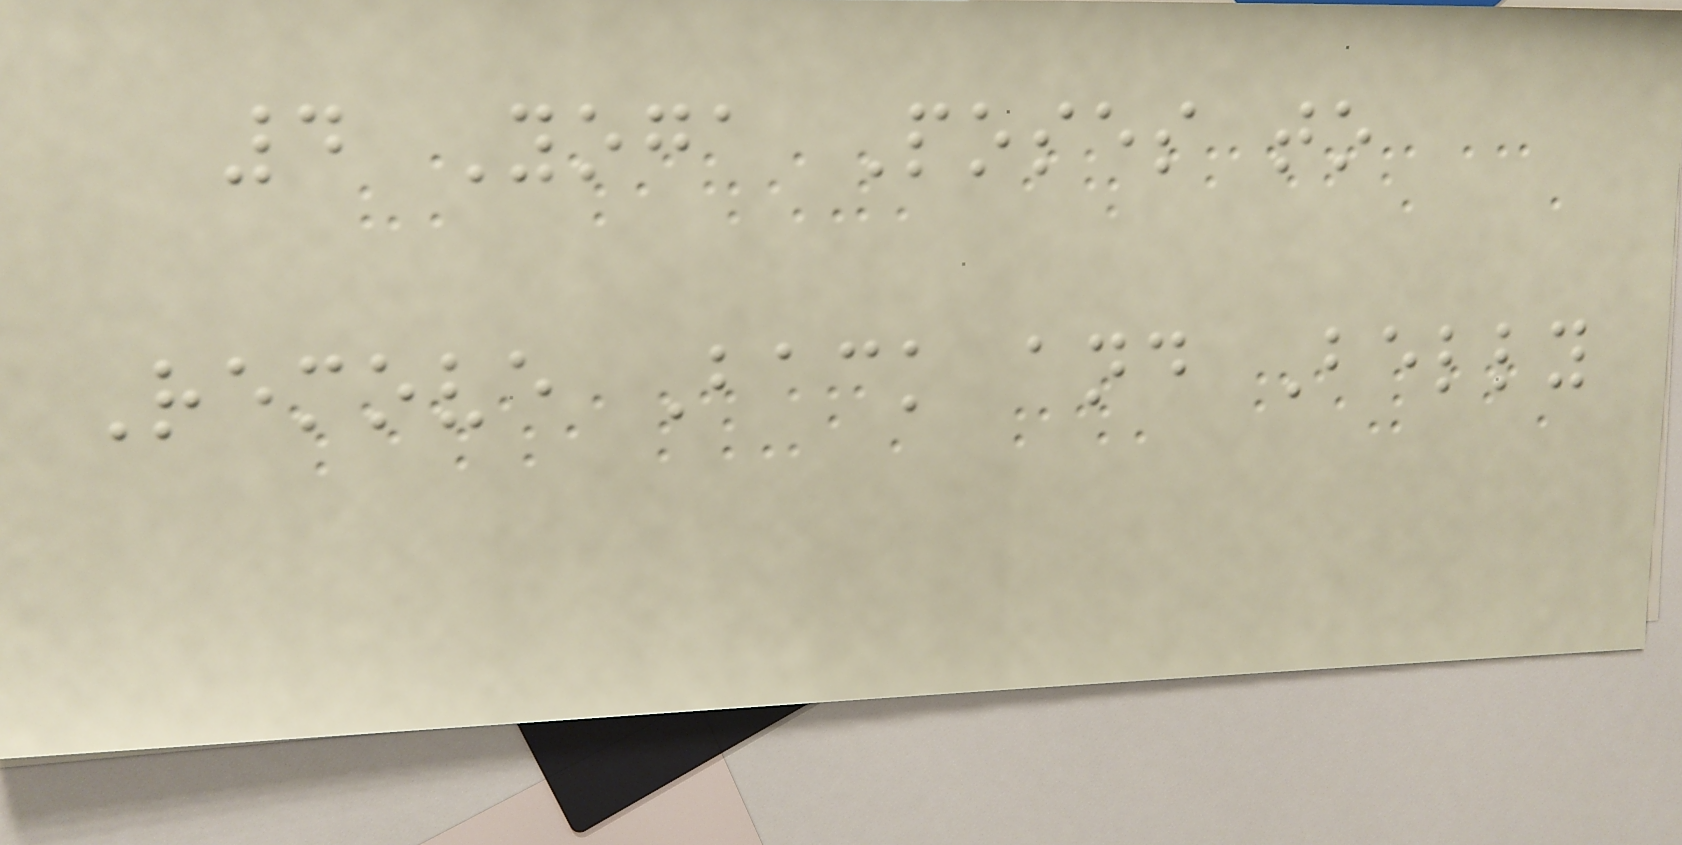4 Yoga Poses to
Remove Back and Belly
